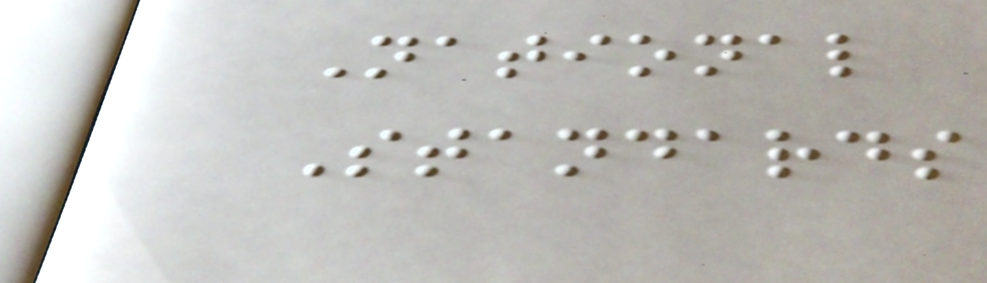National
Standards
